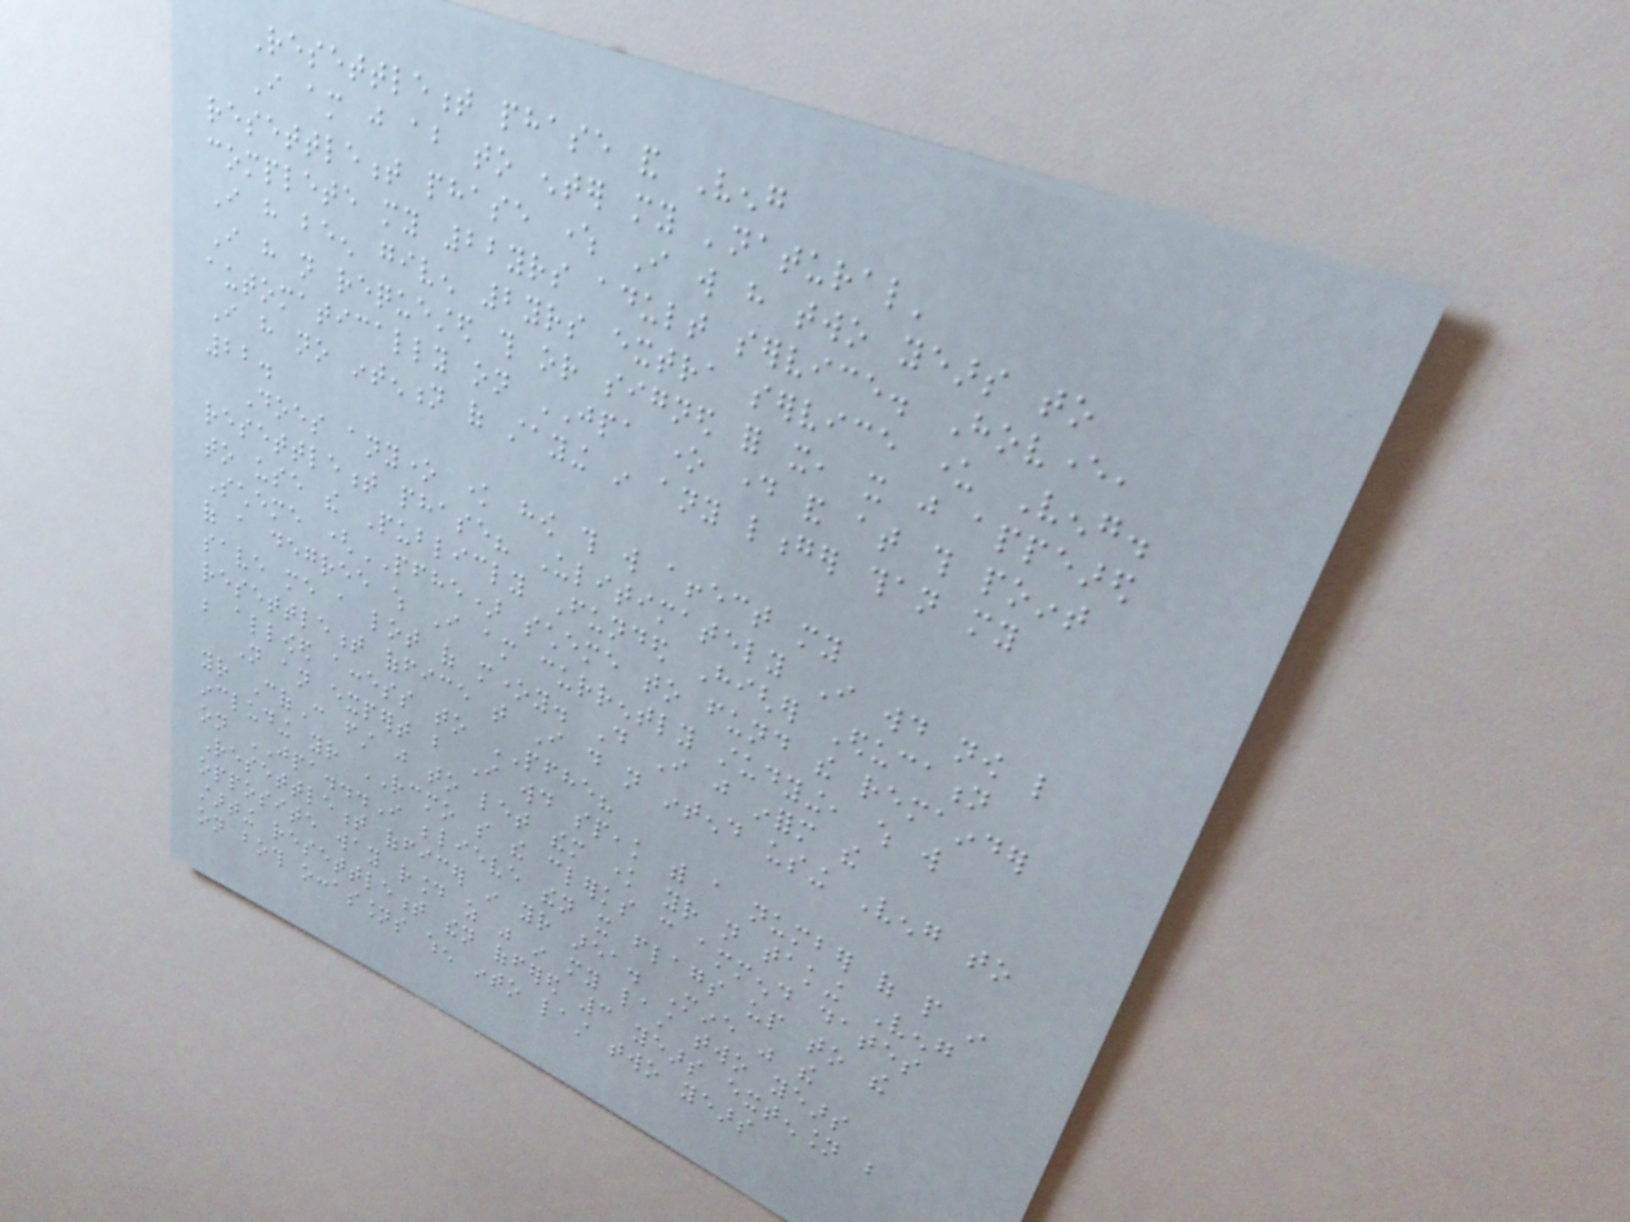Resettlement phase and Veng
I am just about to enter my 'natural'
resettlement phase where I will have two years to
complete my 22yrs adult service. Hovever,
I have been given 2yrs extra service under Veng.
I have not requested this or signed for it, it just appeared
automatically on JPA one day and at this point
I have no intention of staying in any longer than my
22.
Does anyone know how this will affect my
resettlement phase? Ulitimately I would now like
to use the Publicly Funded Higher Education
Scheme (PFHE) scheme to fund the remainder
of a degree which I am currently studying, which will
save me a lot of money. Do I just inform the
resettlement office that I do not intend using Veng to
be allowed access to PFHE?
Not an expert but I would speak with a number of people in
your CofC first just to let them know your not taking Veng
including your RCMO so the clerks can ammend dates
on JPA...I believe then it flags up to the
Resettlement officer in your area. Mine was the
opposite way round as was in my last two years
starting resettlement then offered 3 years extension but
on both occassions when into last two years
